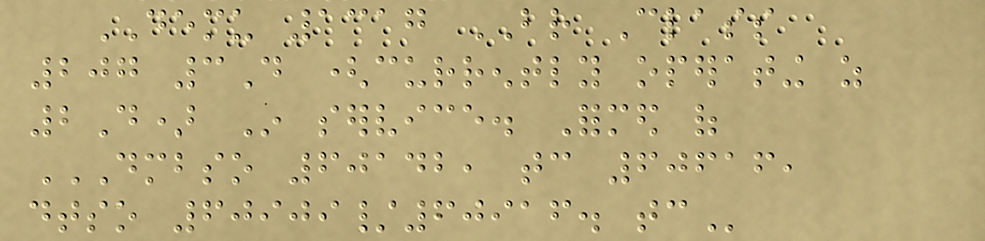DEMU 1317 BR Class
207 3D (currently operating as
2D) In service. Formed of
DMBSO 60142, TC 60616,
DTSO 60909/60916. TC
